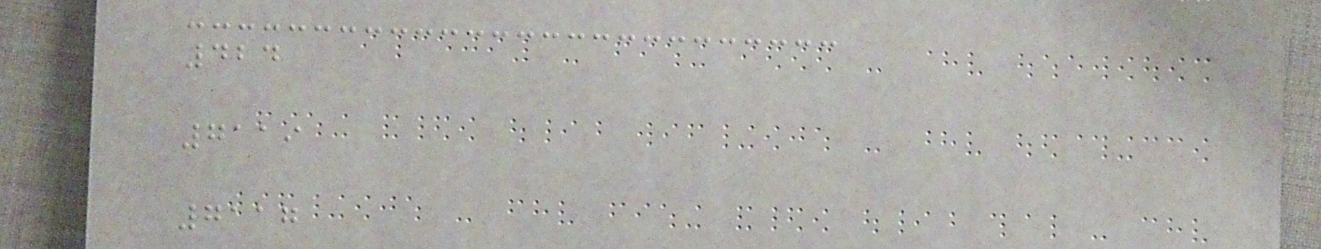424
7119
7117
